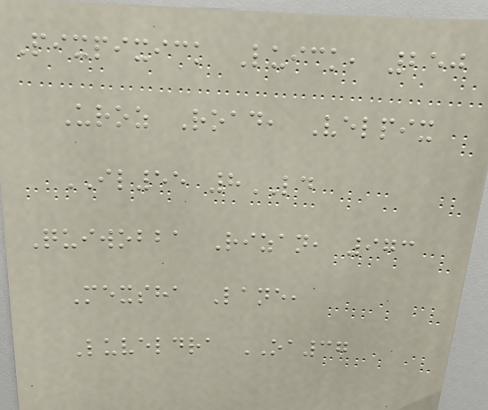Pixpixick Luick, 250
Uroz Road, Velpix
IL55 8LD
Quiwobba Rizan, 973
Mexsha Lane,
Luveldra OA37
